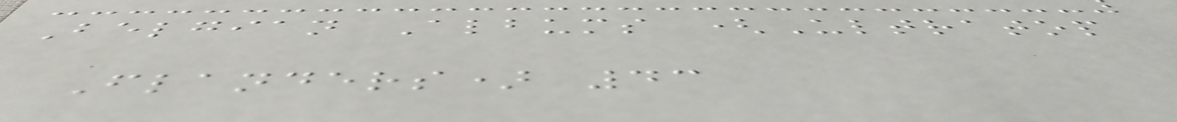Belgian Albums (Ultratop
Flanders) 43
